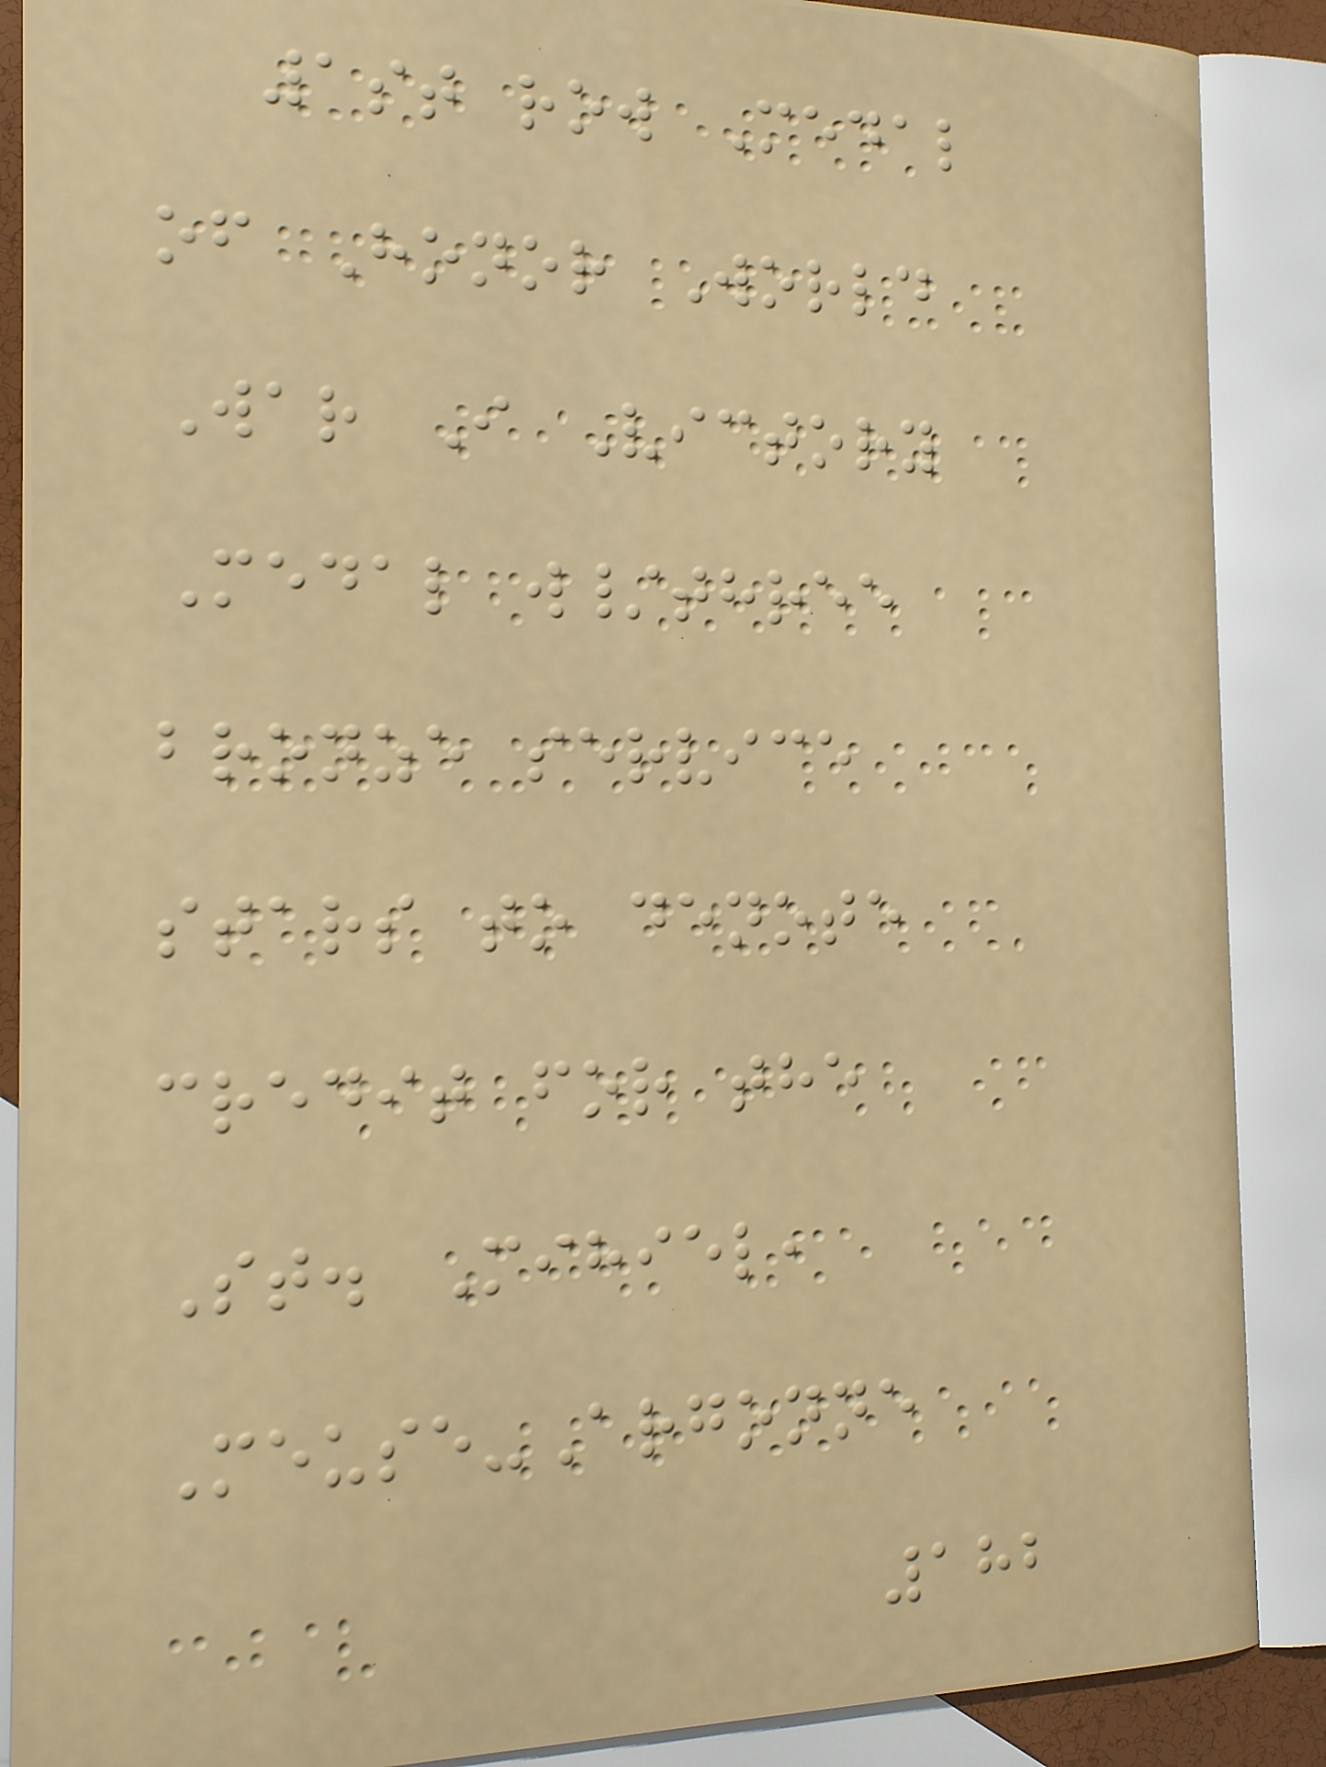1st row Medal
of Honor World
War I Victory
Medal w/three
bronze service
stars to denote
credit for the
St. Mihiel,
Meuse-Argonne
182
